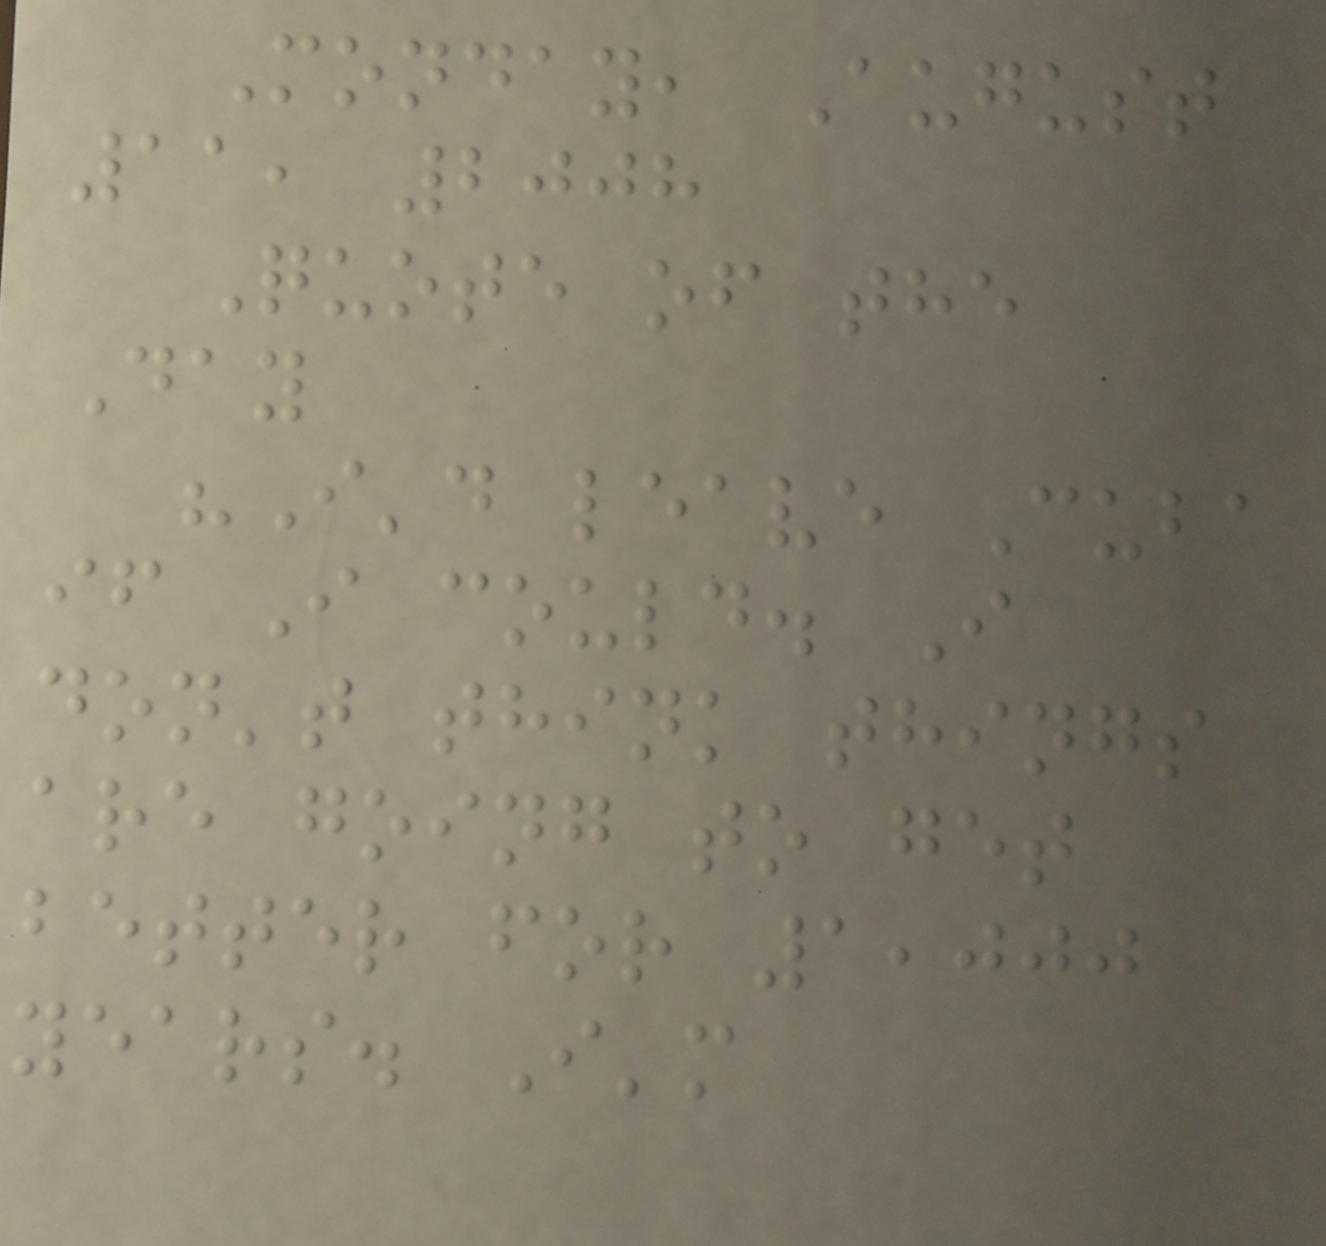Monday, August
11, 2008
Quote of the
Day
"I'd leave Cuba
if I could. I
don't think things
are going to get
better for 1,000
years. I'm
